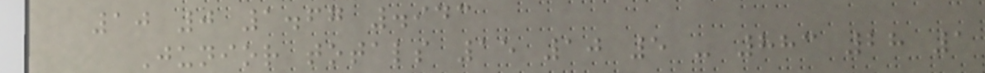10 0 1.67 .943
Junior totals 15 10 5 - 883 28 1
